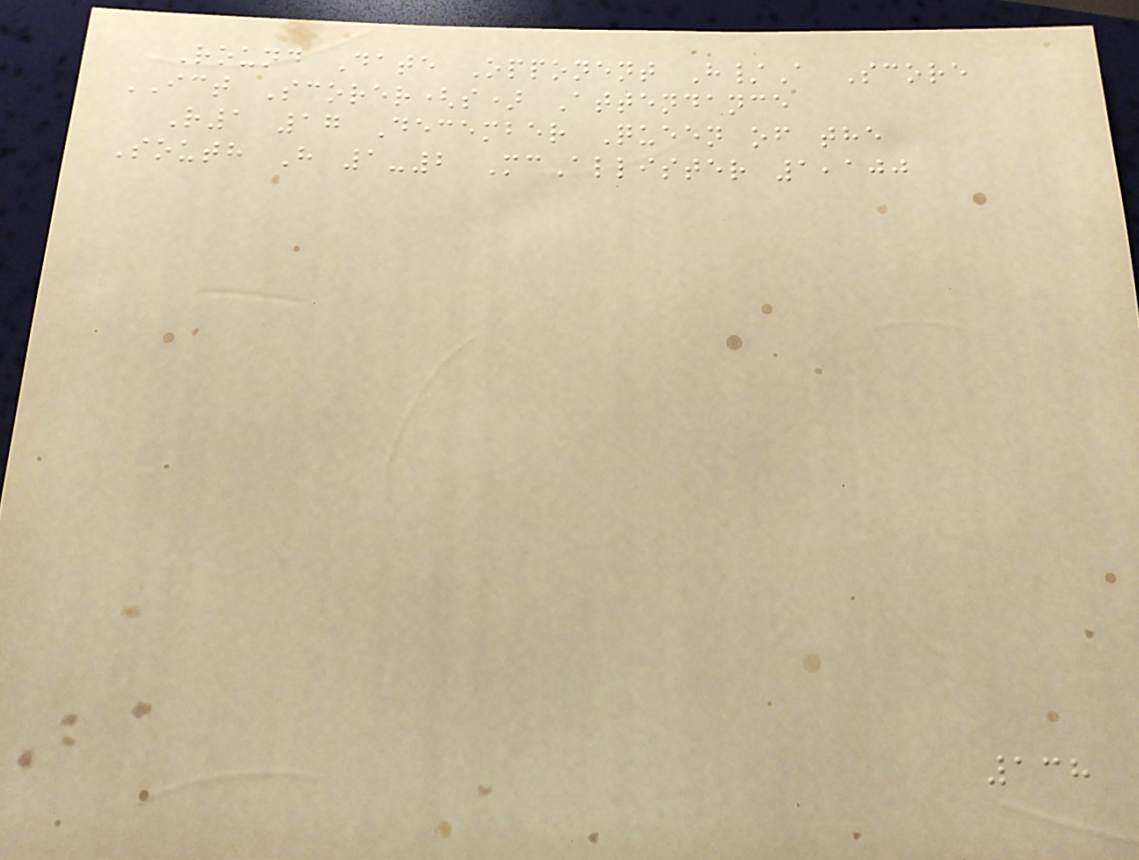Round Date Opponent H/A Score
ICT Scorer(s) Attendance
R1 17 December Queen of the
South H 1-2 McAllister 1,100
138
